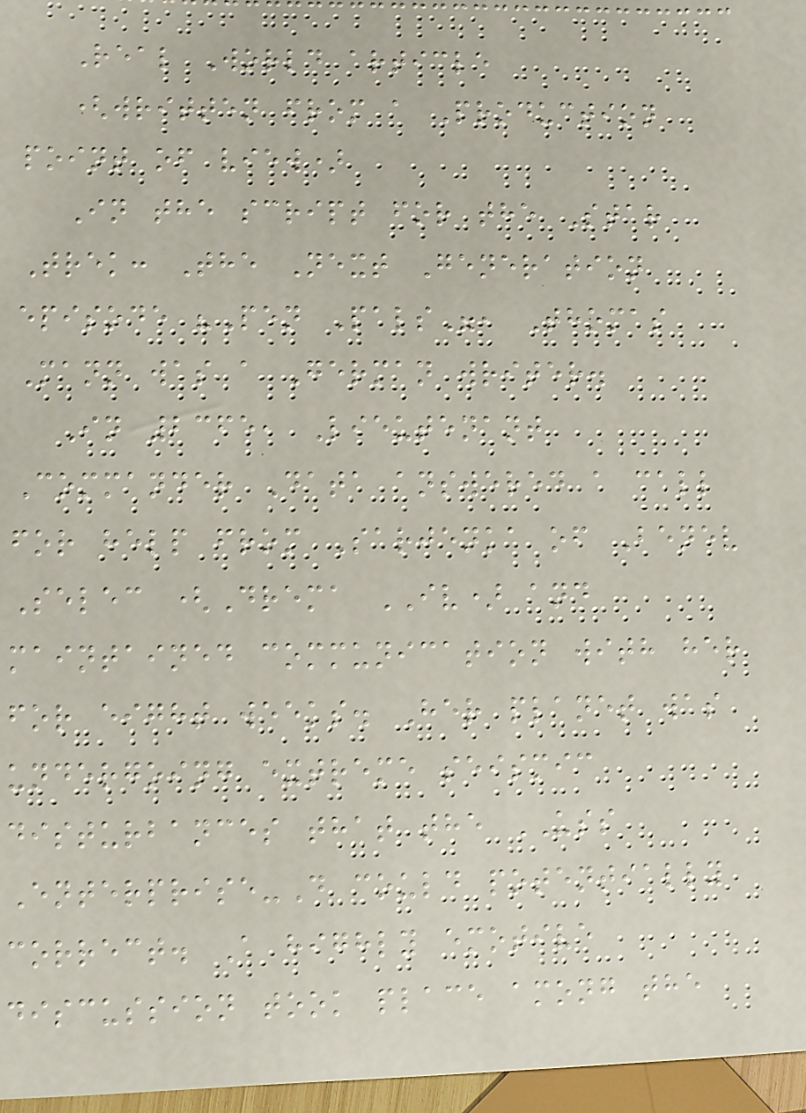Real World article
(written from a Production
point of view)
In the script for the Star
Trek: The Next Generation
episode "Pen Pals", Thomas
Mann was a German writer.
In 2365, Lieutenant
Commander Data answered a call
for help from Sarjenka of Benev
Selec (Drema IV) and
maintained communication with her
for eight weeks. Her planet was
undergoing extreme seismic
disturbances that the USS
Enterprise-D could potentially
correct. A highly emotive
discussion took place among the
